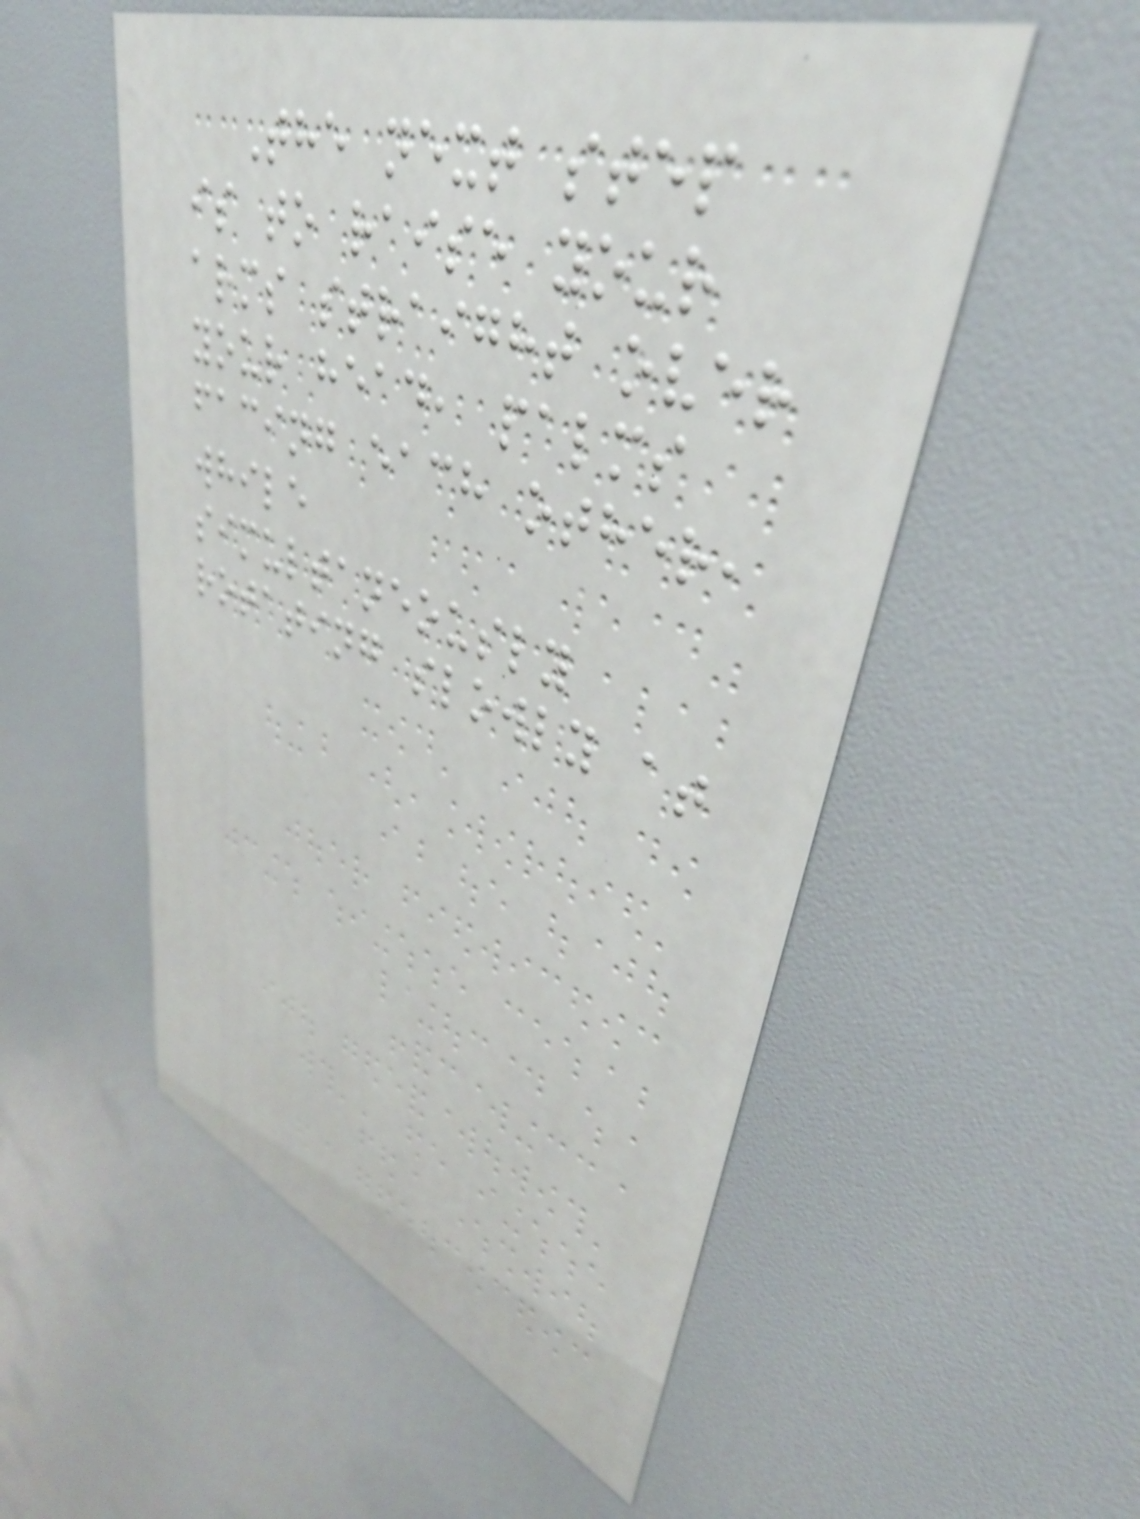The next step
is to raise your
arms straight over
your head, palms
facing each other,
while
simultaneously
rotating slowly at
